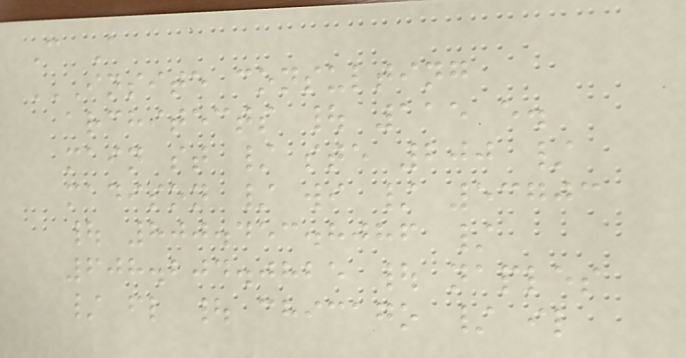C A
INSITE CONSULTING
ARCHITECTS | 115 E.
MAIN ST / STE 200 /
MADISON / WI / 53703
| 800.453.8086 /
608.204.0825 | NAPLES
/ FL | CHICAGO / IL
